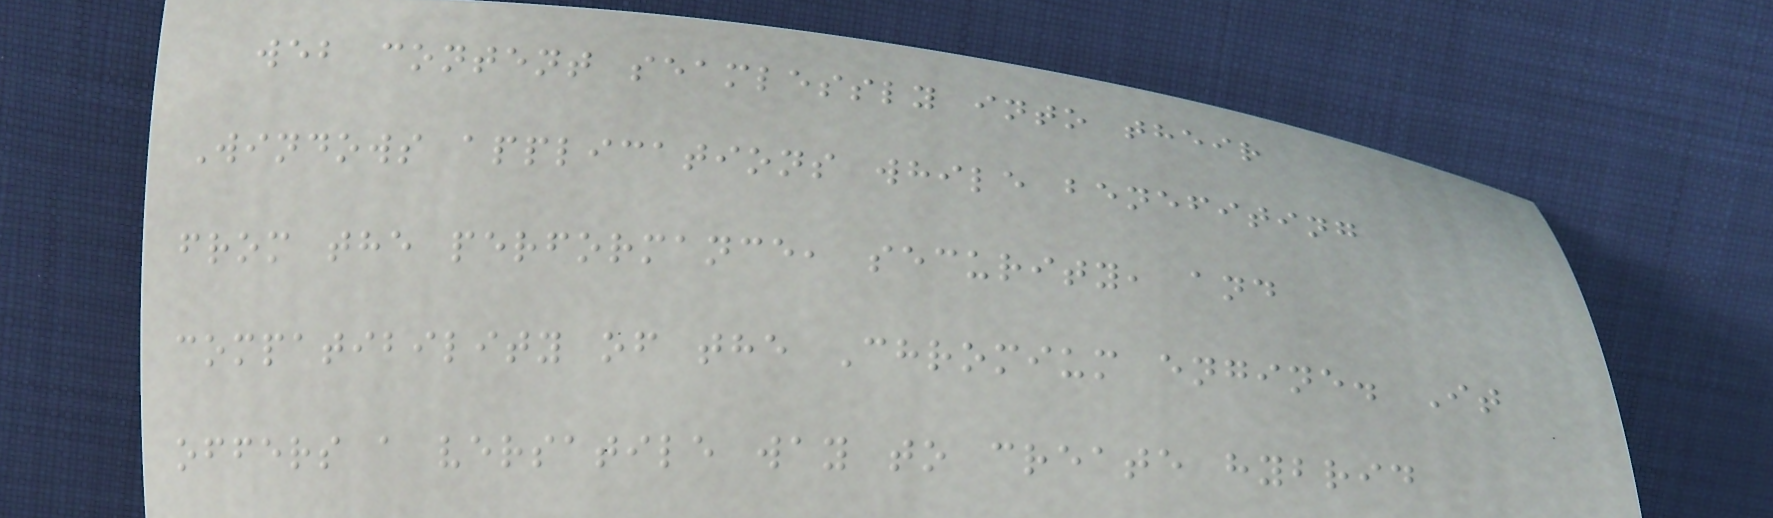web content seamlessly into their
Windows applications while benefiting
from the performance, security, and
compatibility of the Chromium engine. It
offers a versatile way to create hybrid
